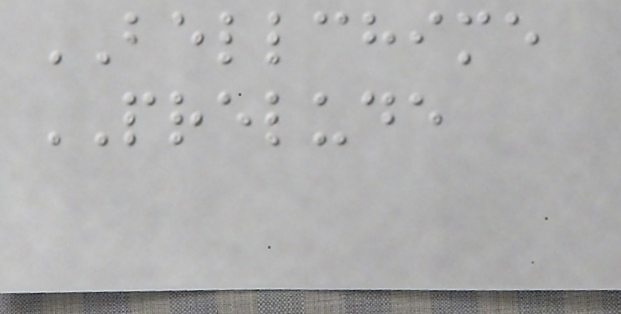BELLCHIME
PRELUDE
